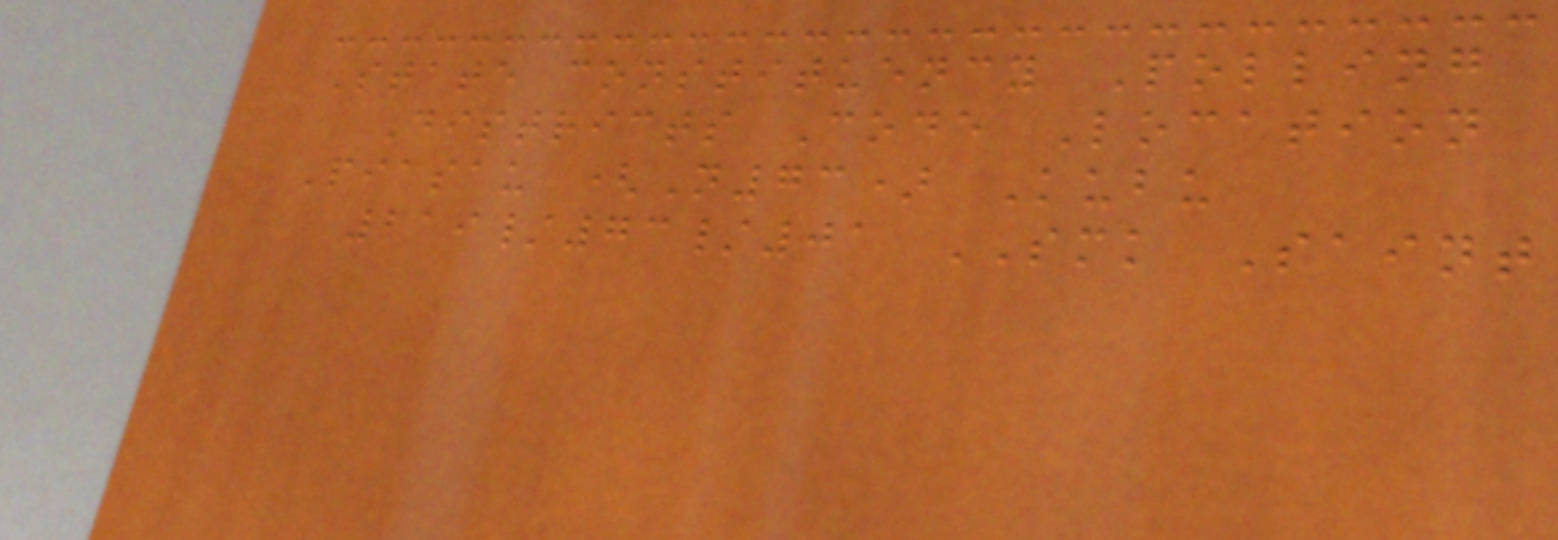State constituency Polling
Districts Code Location
Piasau (N73) Kubu
219/73/01 SMK Saint
